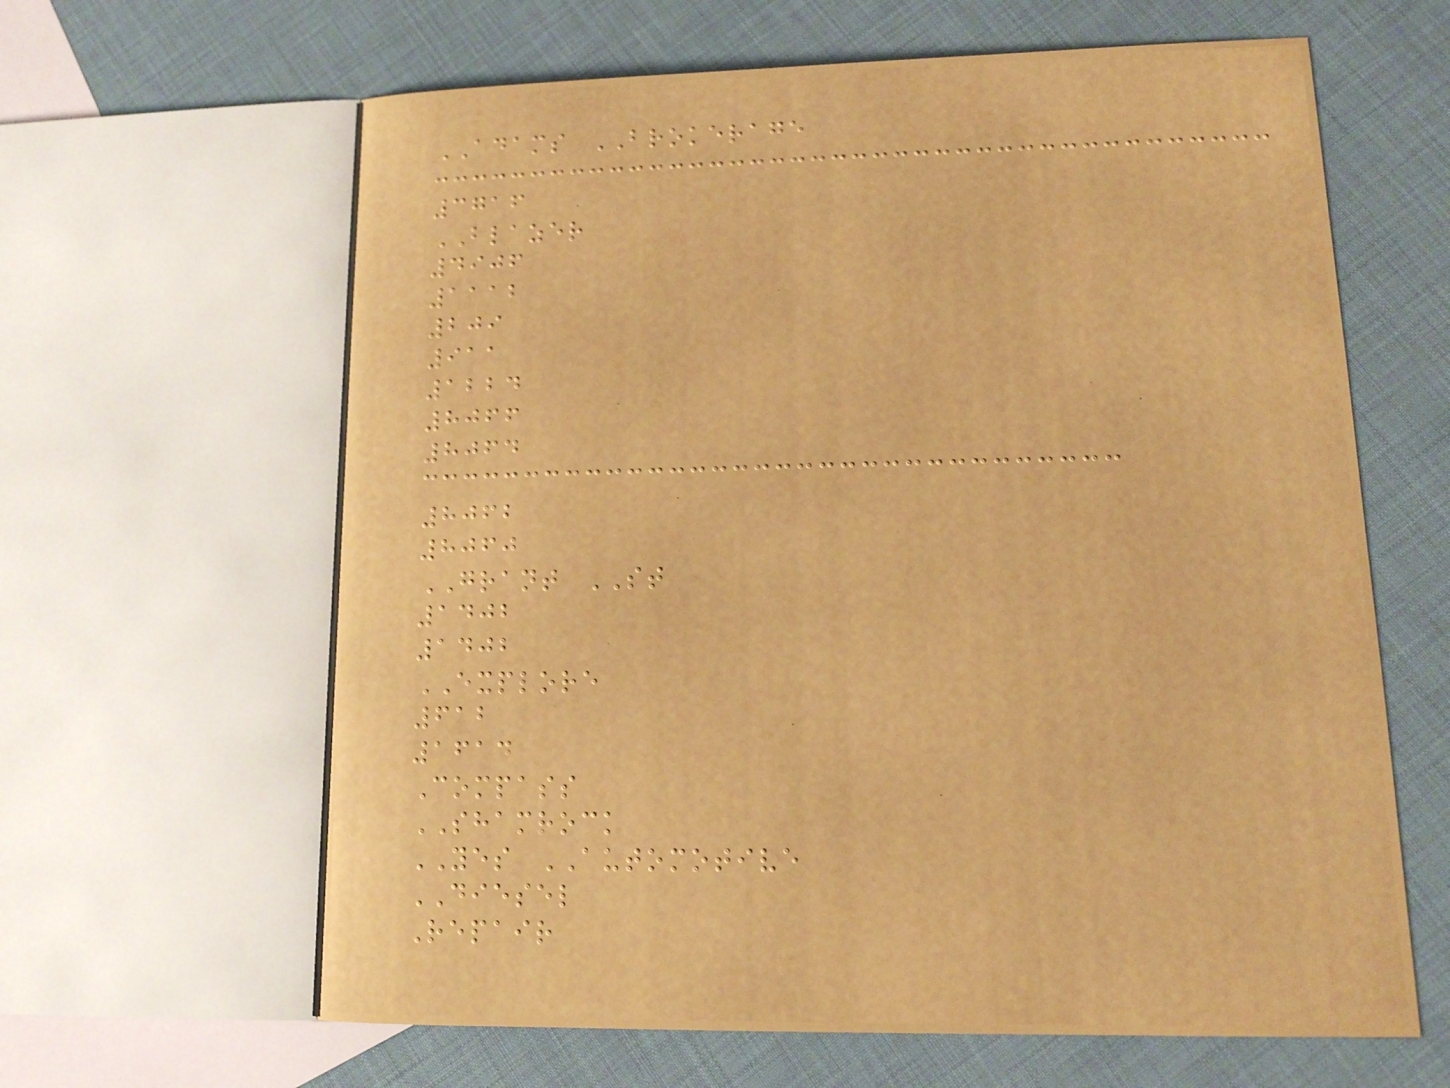ADAMS BROKERAGE
3716
BLAZER
4906
1112
209
911
1224
8066
8064
8062
8060
GRANT ST
1402
1402
EXPLORE
612
1614
Compass
SHAMROCK
YES AUTOMOTIVE
DIESEL
Repair
